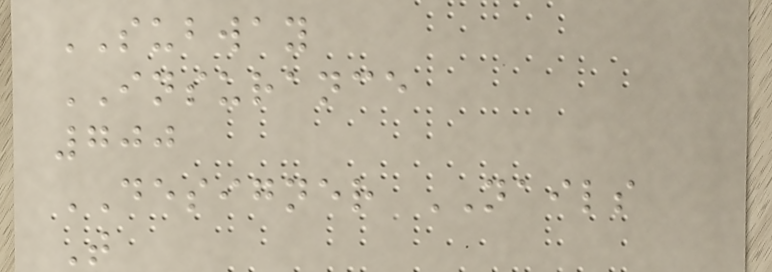SUBWAY
INSURANCE
700
DESIGNER NAILS
T
